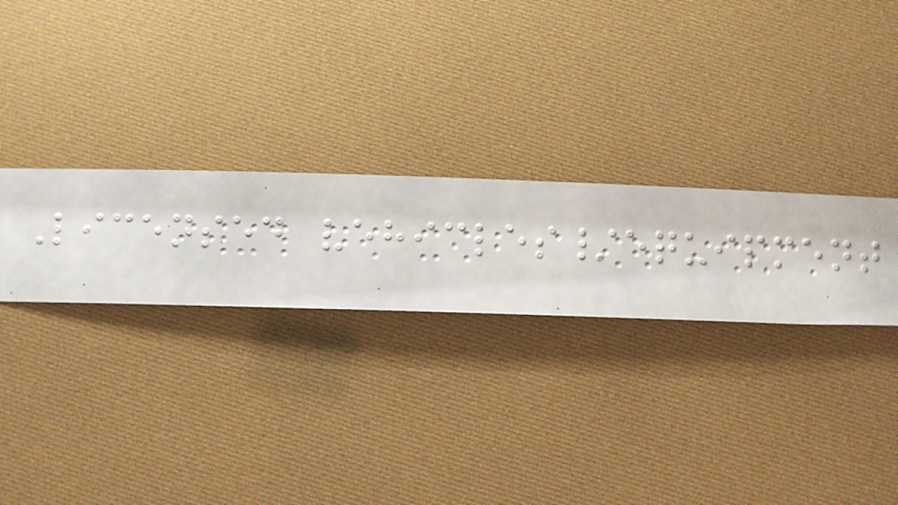Licensed vehicles/equipment
